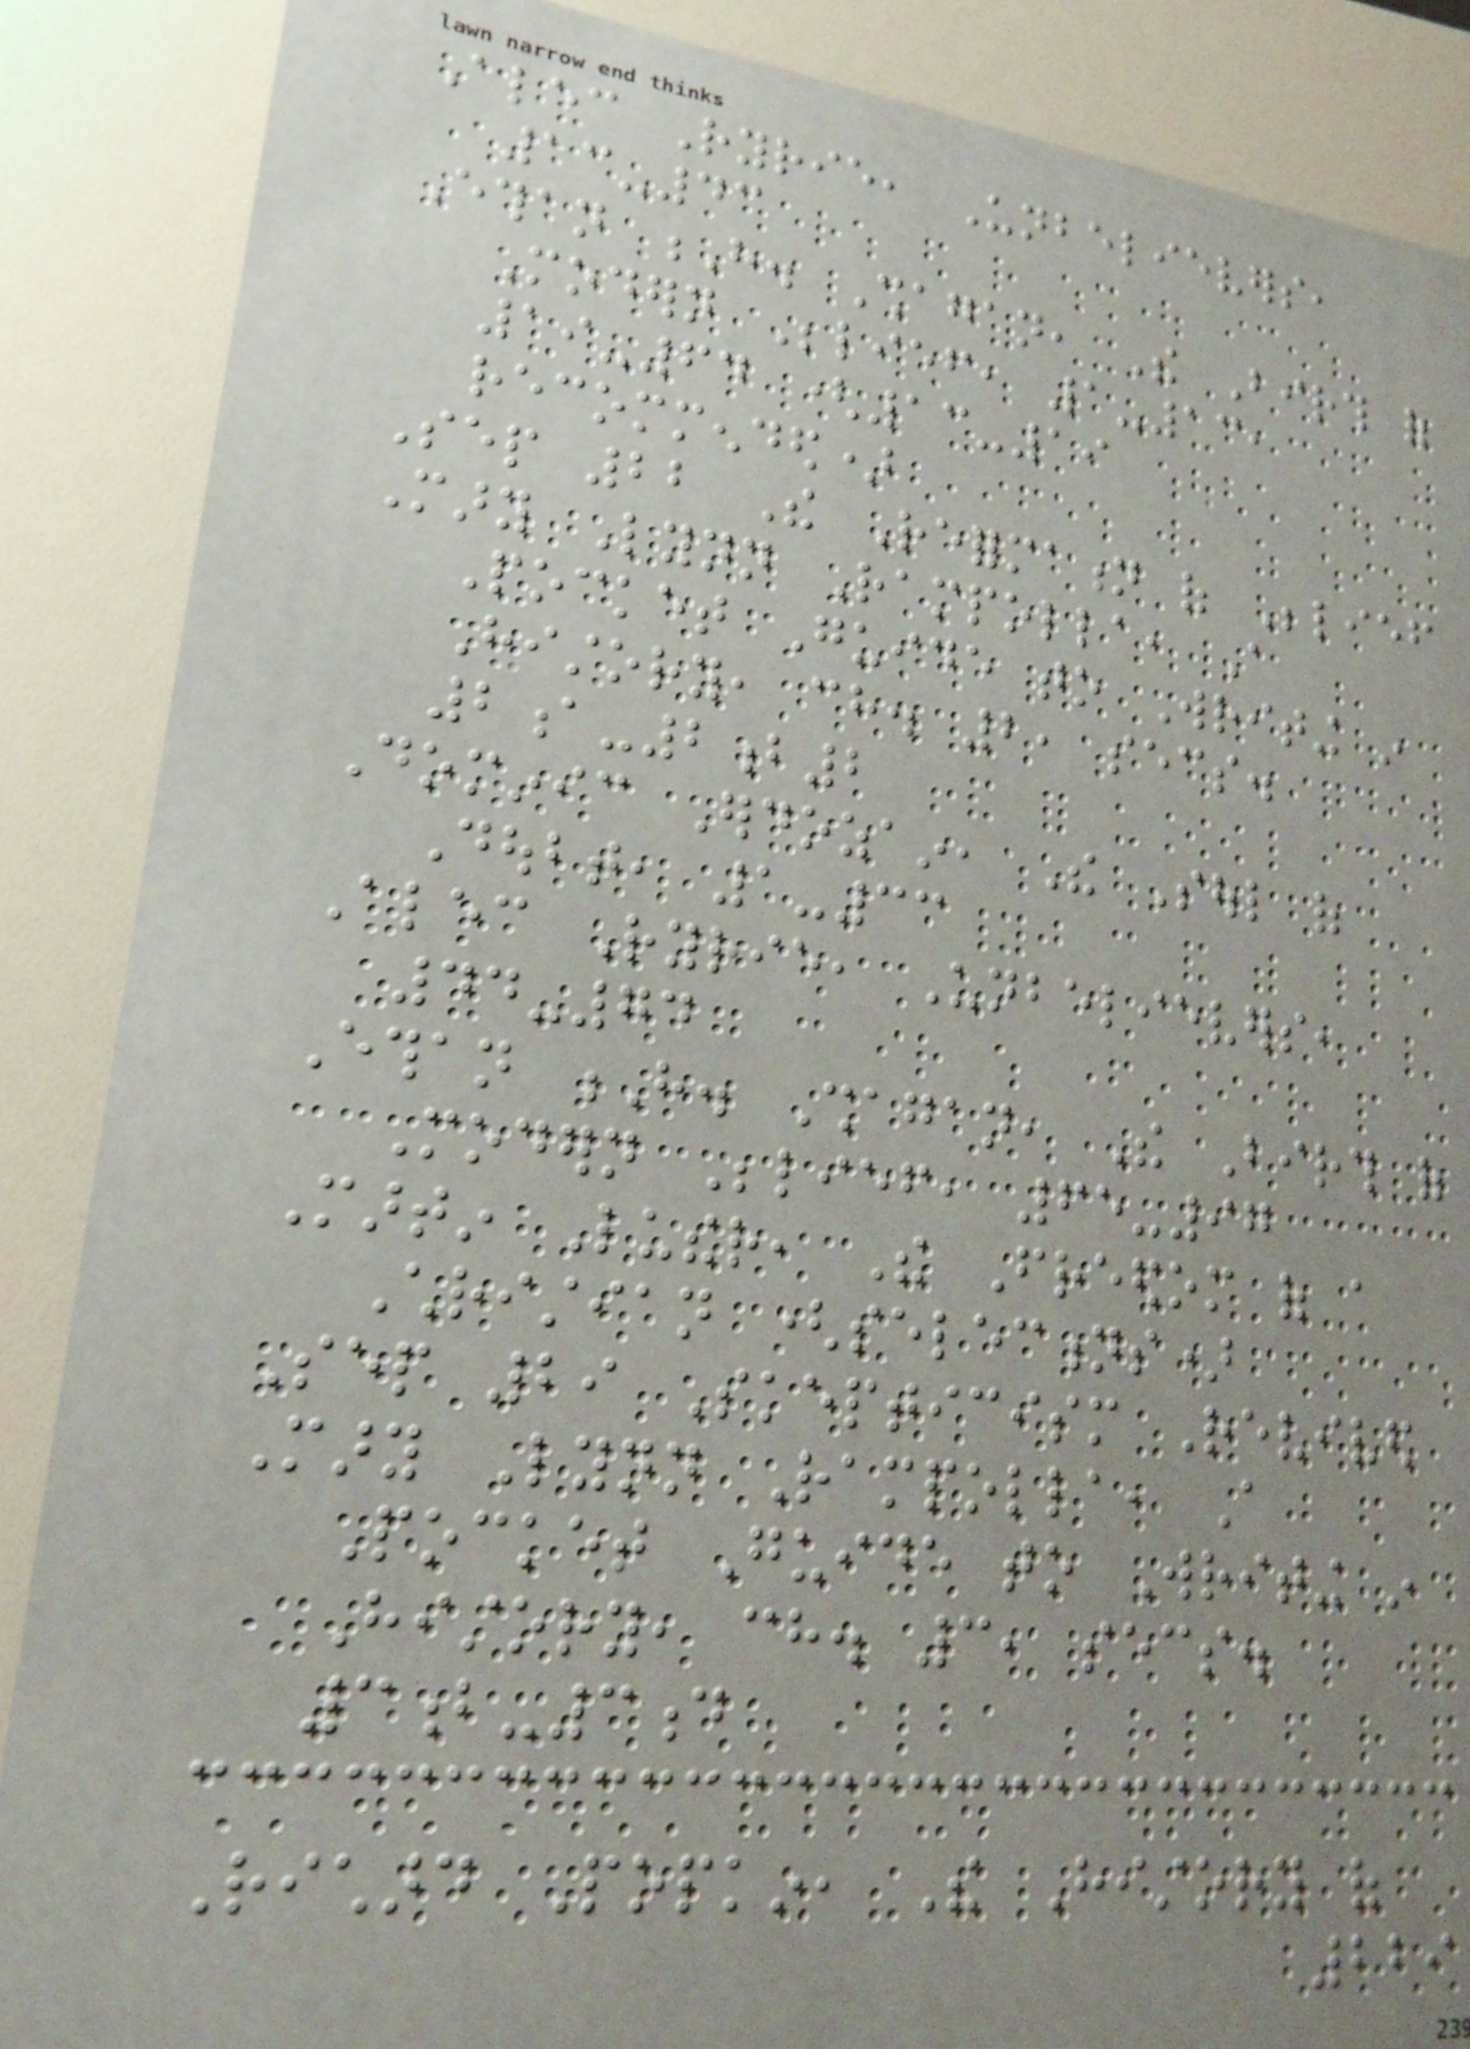Alec Ryrie, Unbelievers,
13-43
Ethan H. Shagan, The Birth of
Modern Belief, 1-13,
19-64 (13-19
recommended)
Sep 22 The Reformation of Belief
Mary Lynn Rampolla, A
Pocket Guide to Writing in
History, ch. 2, secs.
2a-2b2
Dominic Erdozain, The Soul of
Doubt, 1-33
Alec Ryrie, Unbelievers,
44-74
Ethan H. Shagan, The Birth of
Modern Belief, 65-97
Martin Luther, The Freedom of a
Christian (selections)
Sep 29 Skepticism Revived
Mary Lynn Rampolla, A
Pocket Guide to Writing in
History, ch. 3, secs.
3b-3d
Richard Popkin, The History of
229
